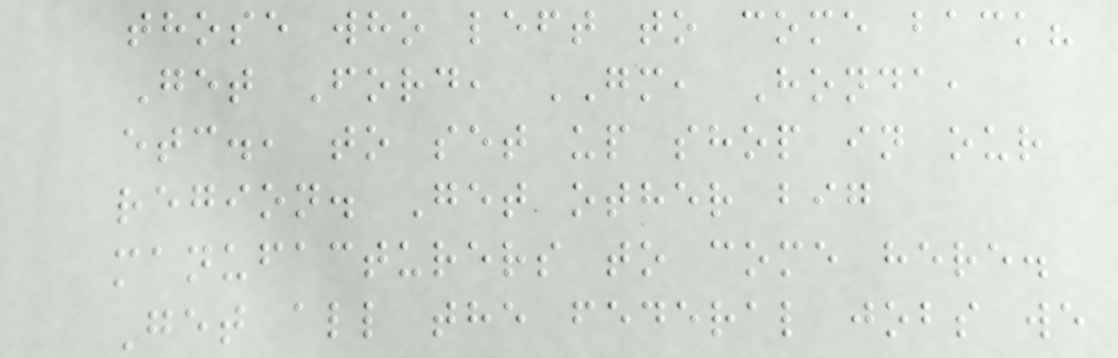those who left to come back?
Get Ford, GM, Honda,
etc., to set up shop in our
region. Get other big
manufacturers to come here.
Get all the federal jobs we
